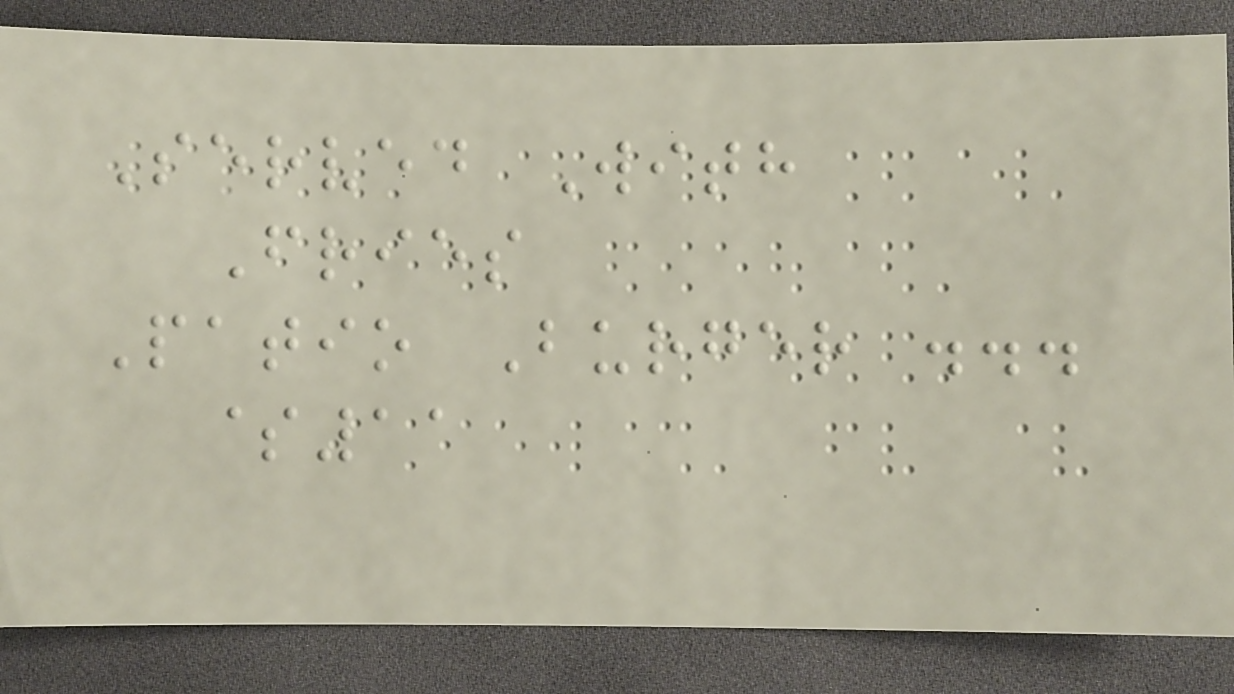Served With
Fries
Patio Burger ...
$11
